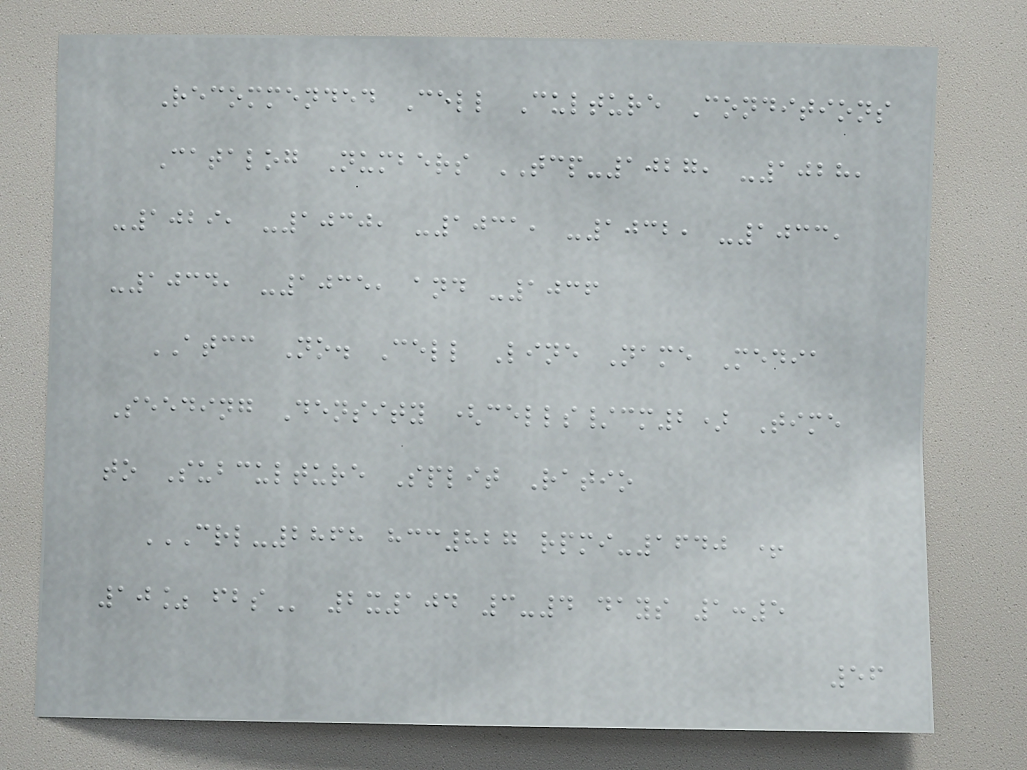Recommended Cell Culture Conditions
Catalog Numbers TCP-1027, -1028,
-1029, -1030, -1031, -1032, -1033,
-1034, -1035, and -1036
ATCC No. Cell Line Name Media
Seeding Density (cells/cm2) Time
to Subculture Split Ratio
CRL-2868 HCC827 RPMI-1640 +
10% FBS 2x104 3-4 days 1:5
56
